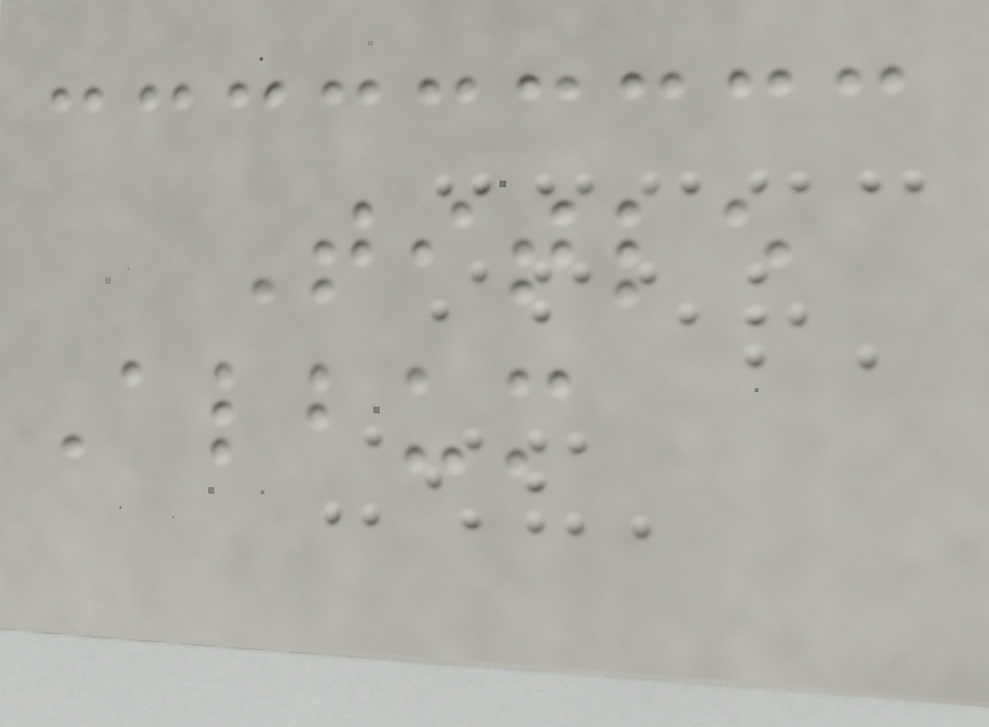Title
Album
